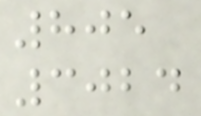805
3024
